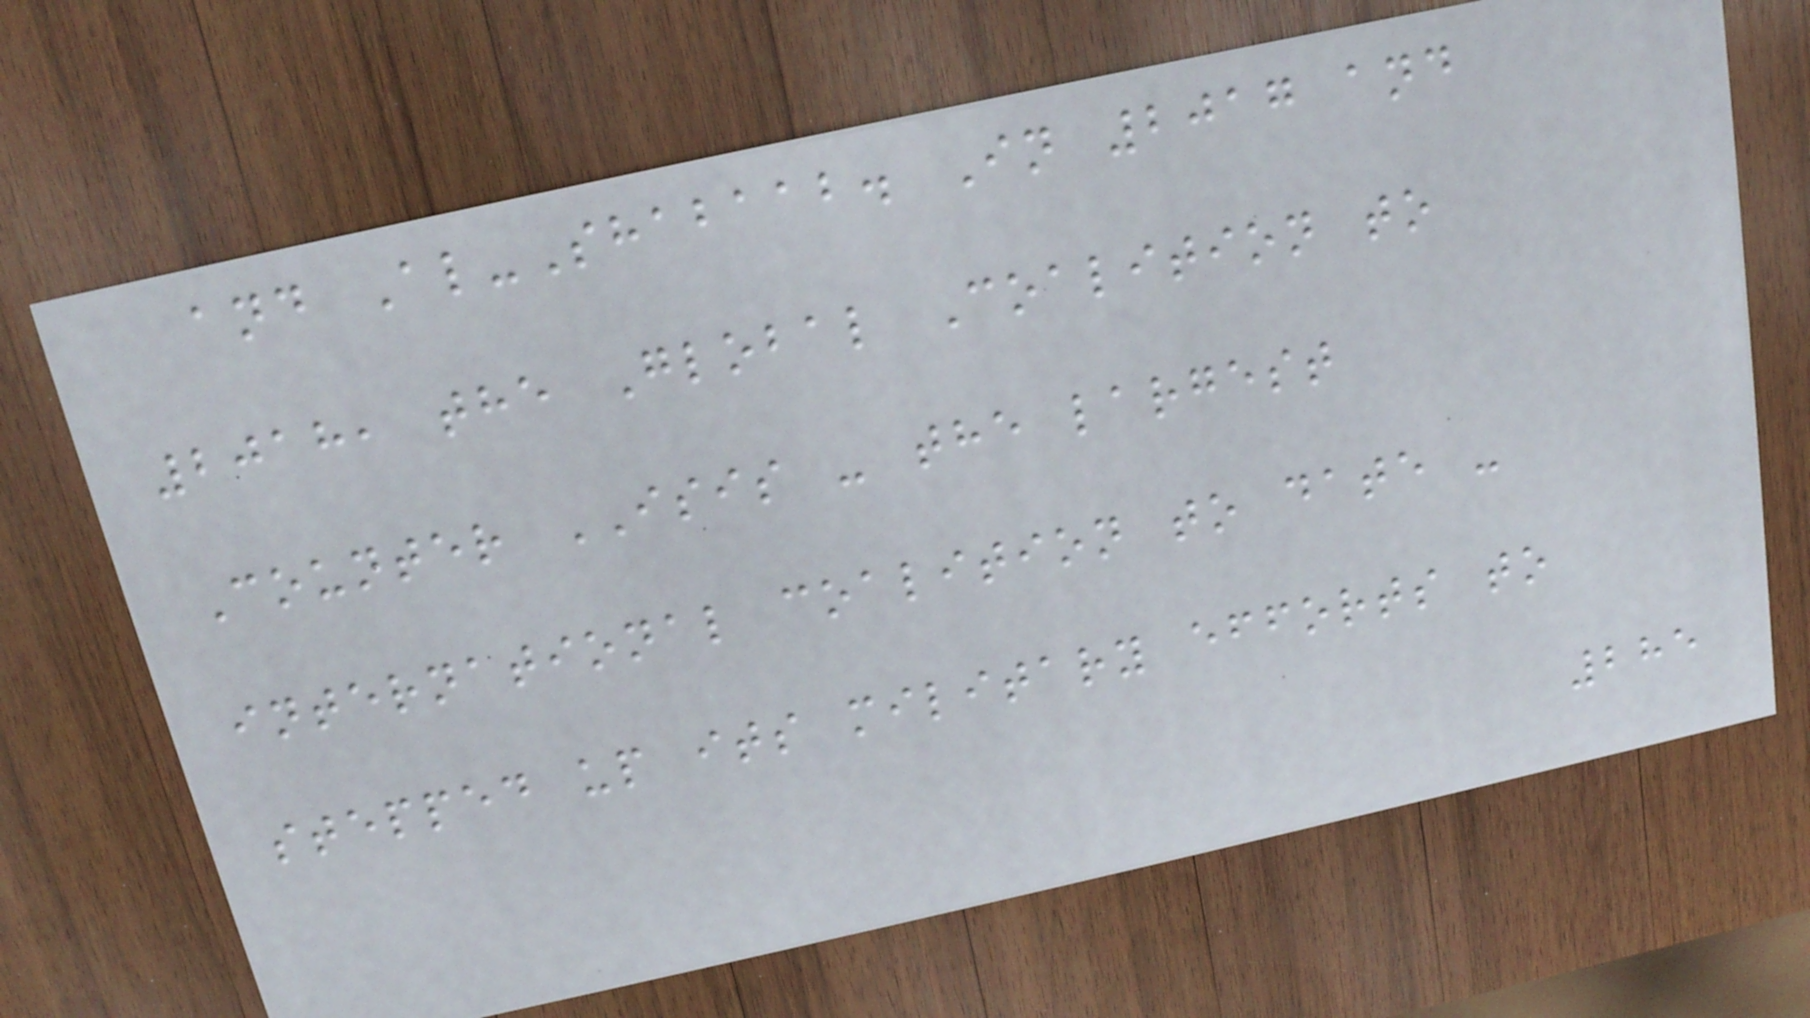and Al-Shabaab. In 2017 and
2018, the Global Coalition to
Counter ISIS - the largest
international coalition to date -
stepped up its military efforts to
285
